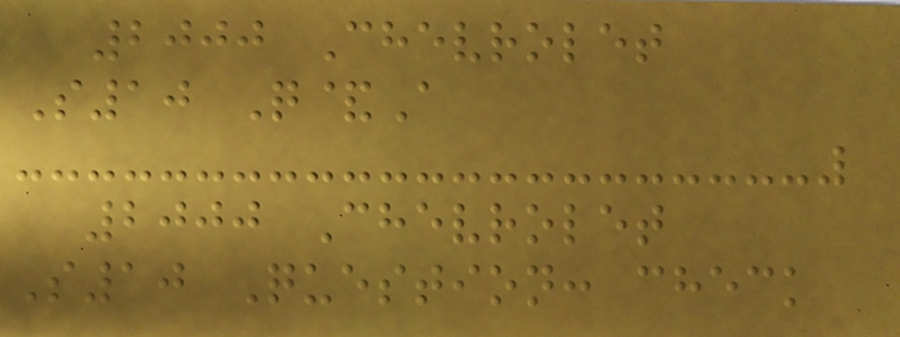2000 Chevrolet
S10 Q&A
2000 Chevrolet
S10 Question: check
